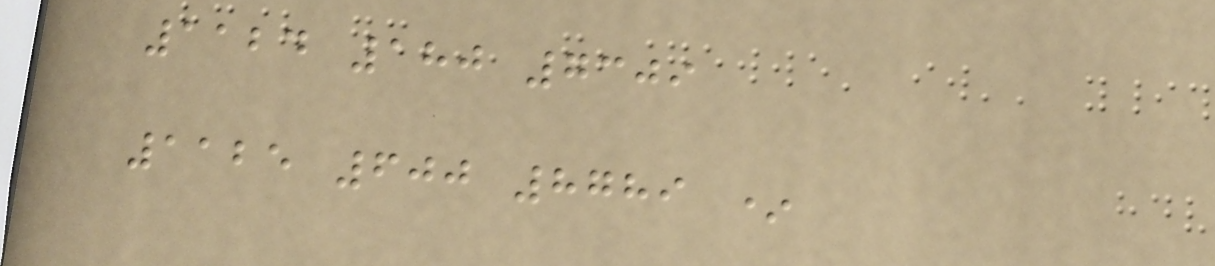1124 180 7309
1125 600 8789 *
